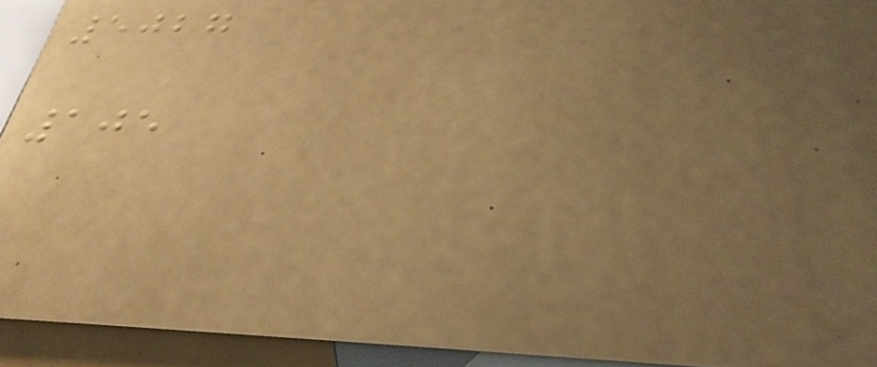5027
105
